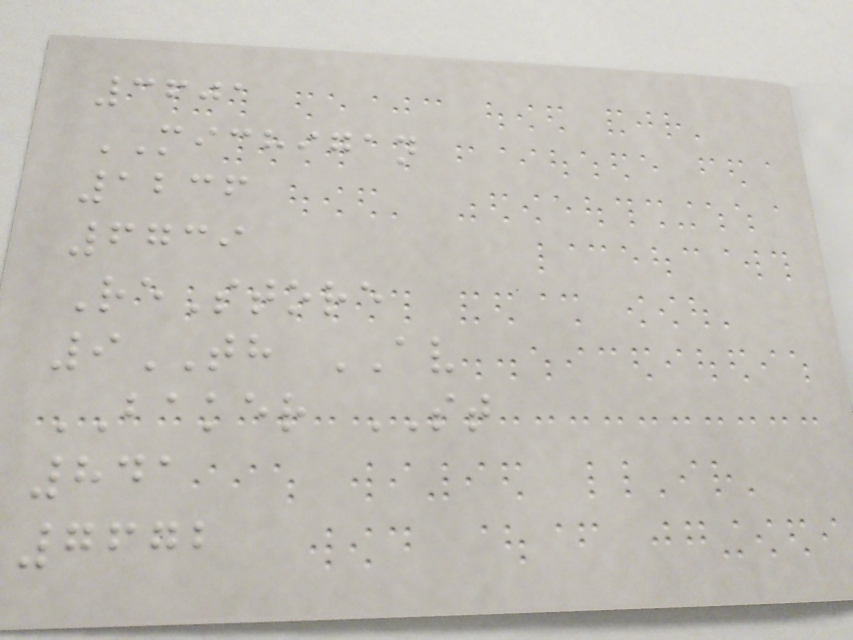3601
MICHIGAN
1236
6739
ReStore
9TH AV
BAKER ST
841
7672
